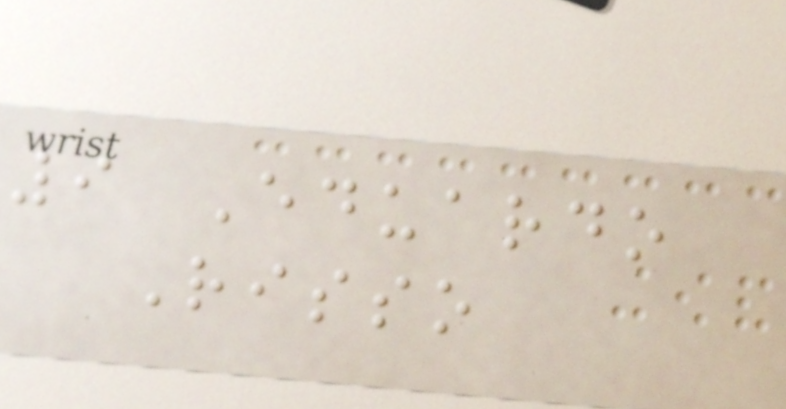9 Eduardo
Risso
